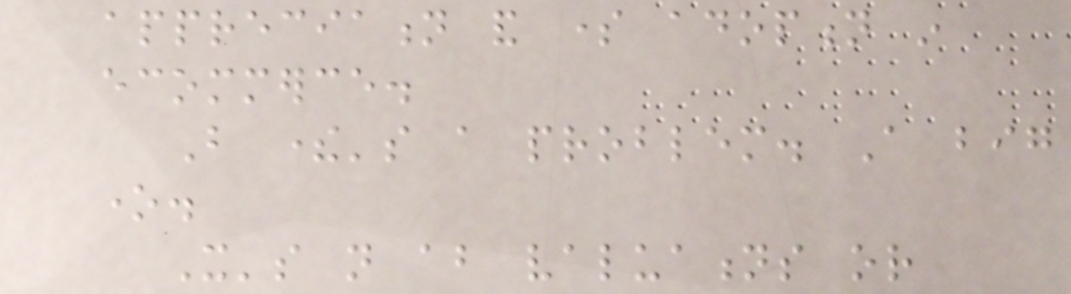appreciation and some adoption in
ecommerce.
But there's a problem. A big
one.
It's not about valuations or
